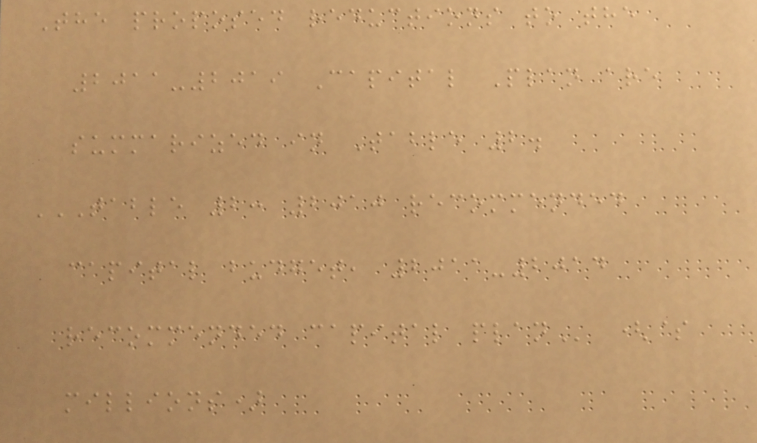The proposed reductions to the
2011-2019 Capital Plan are
summarized in Table 2.
TABLE 2: 2010 RECOMMENDED
CAPITAL BUDGET, 2011-2014
RECOMMENDED CAPITAL PLAN ($
millions)
